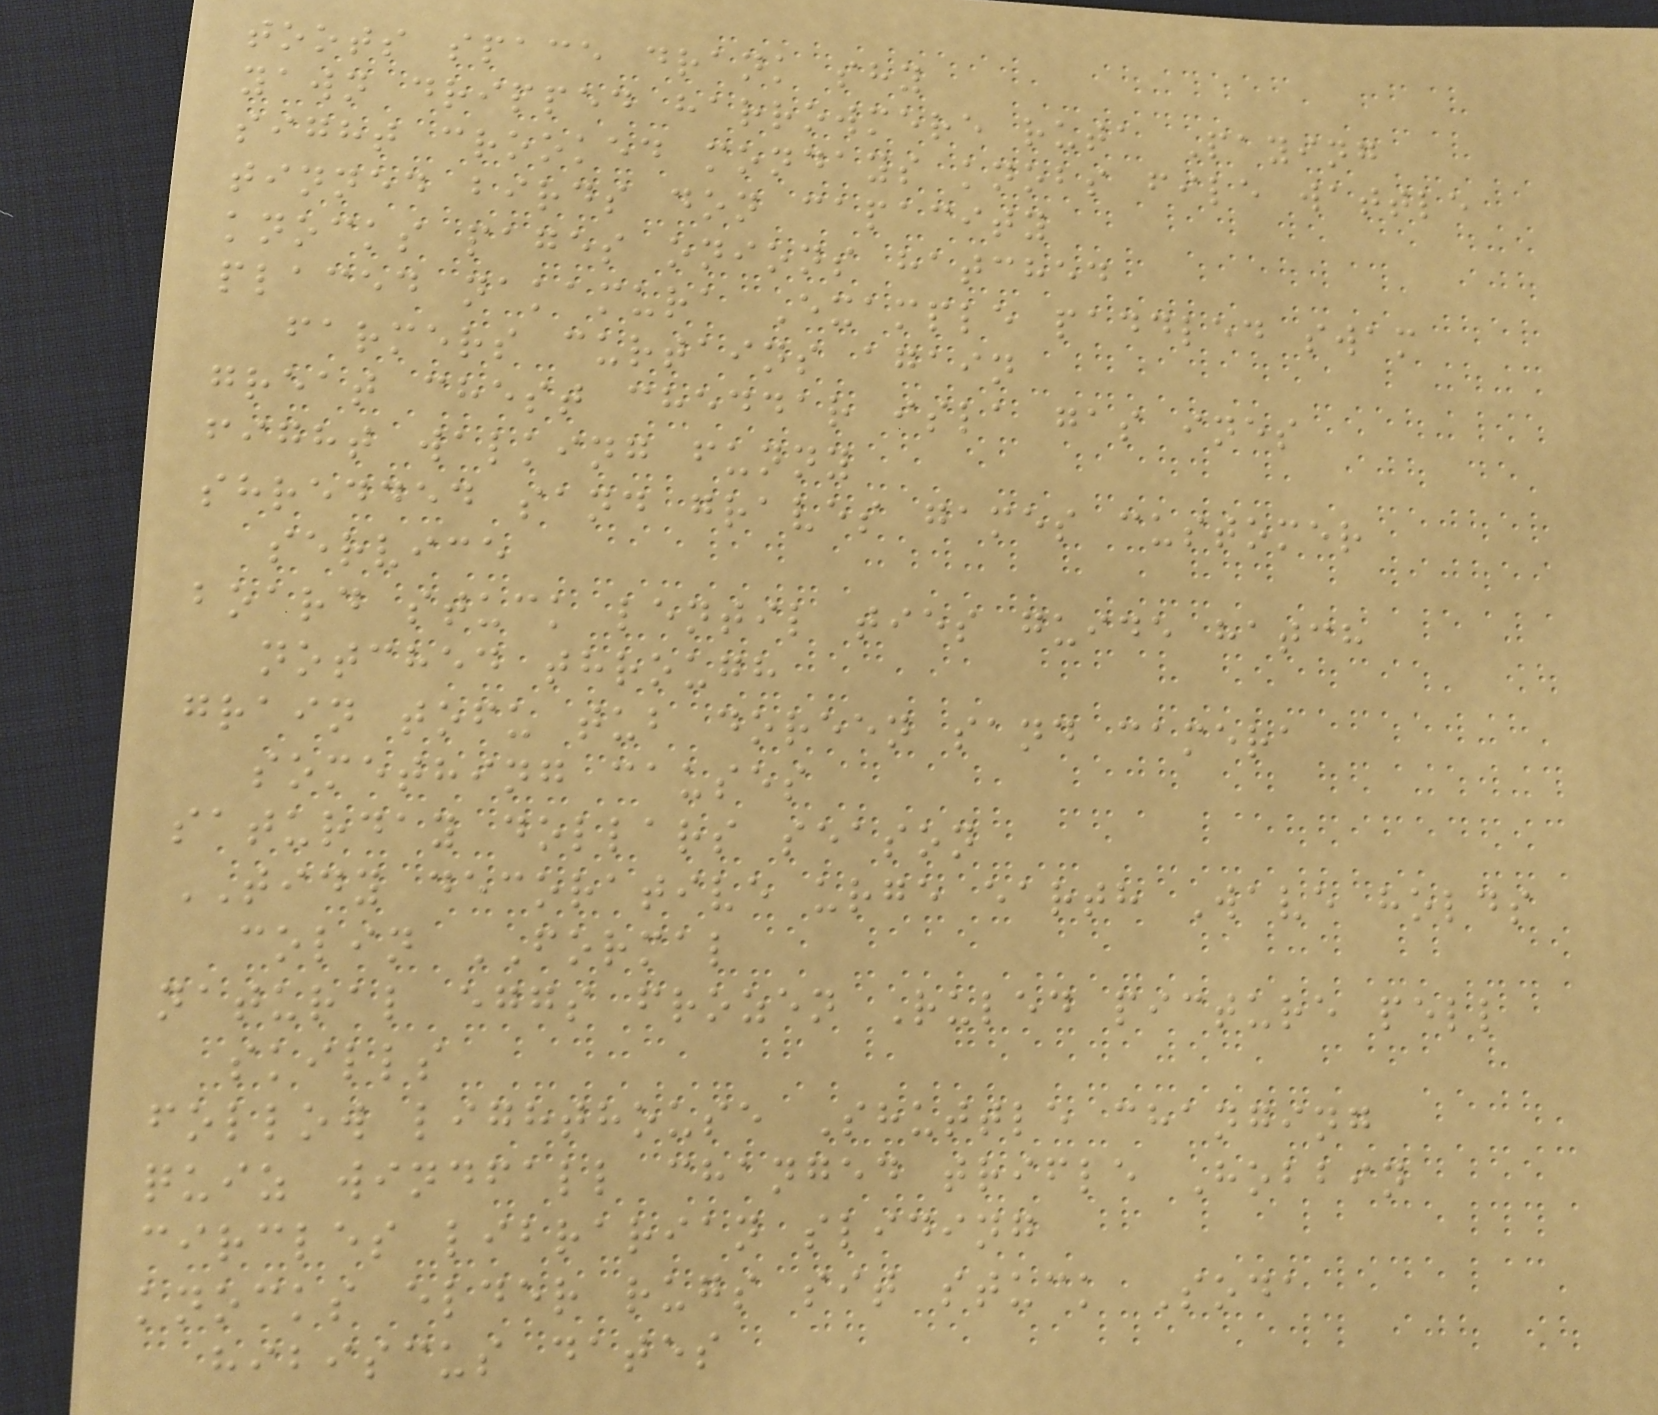toots space drank shy
yawn dripped harrowmere ruta Paying
sight crooked mondays knobs file wattle
tinned birds don capacity
knocks pages onions hatched
placed nakamura Example paddled swam
farmers curtains again
great chest cheddar isla gas ines
fight walking funny
shredded sand graves games customer
service
board stuck lentil ties guide hatch
notched through
grain tofu tub doreen sand camera
something causes
saturday dollars season
TIDY decorative urge earth Wave holds
colin FORMAL
natural eggs frozen Ruled picture pell
skills
follow lighthouse Shuttle changing
quiz windfall changed trifle Hobbin
circles librarian sliding
knocks elder rugs sit stuck Soda
hibiscus dates
